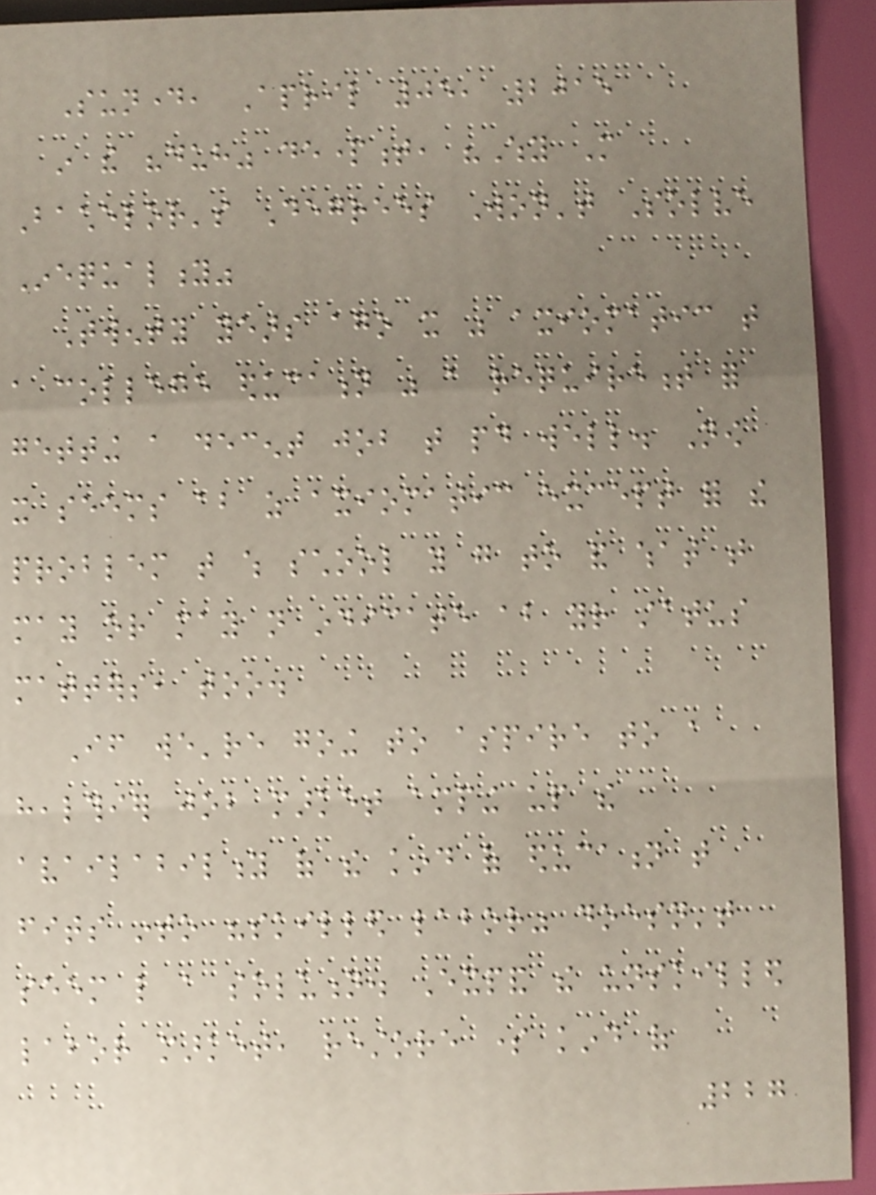Sunday, April 05, 2015
in the "duh" department, "Why More
Bachelor's Degrees Won't Solve
Inequality"
Twenty years ago it was axiomatic that
a college education was a requirement for
getting a decent job that paid well. Now
it seems about as axiomatic except for the
problem that which school you go to and what that
may or may not indicate about your status
matters, too.
If we're going to aspire to a
healthier job market amping up the
availability of the kind of education that
fits into "skilled labor" doesn't
seem like a solution. Expand the unskilled
labor market, restore some kind of
227
